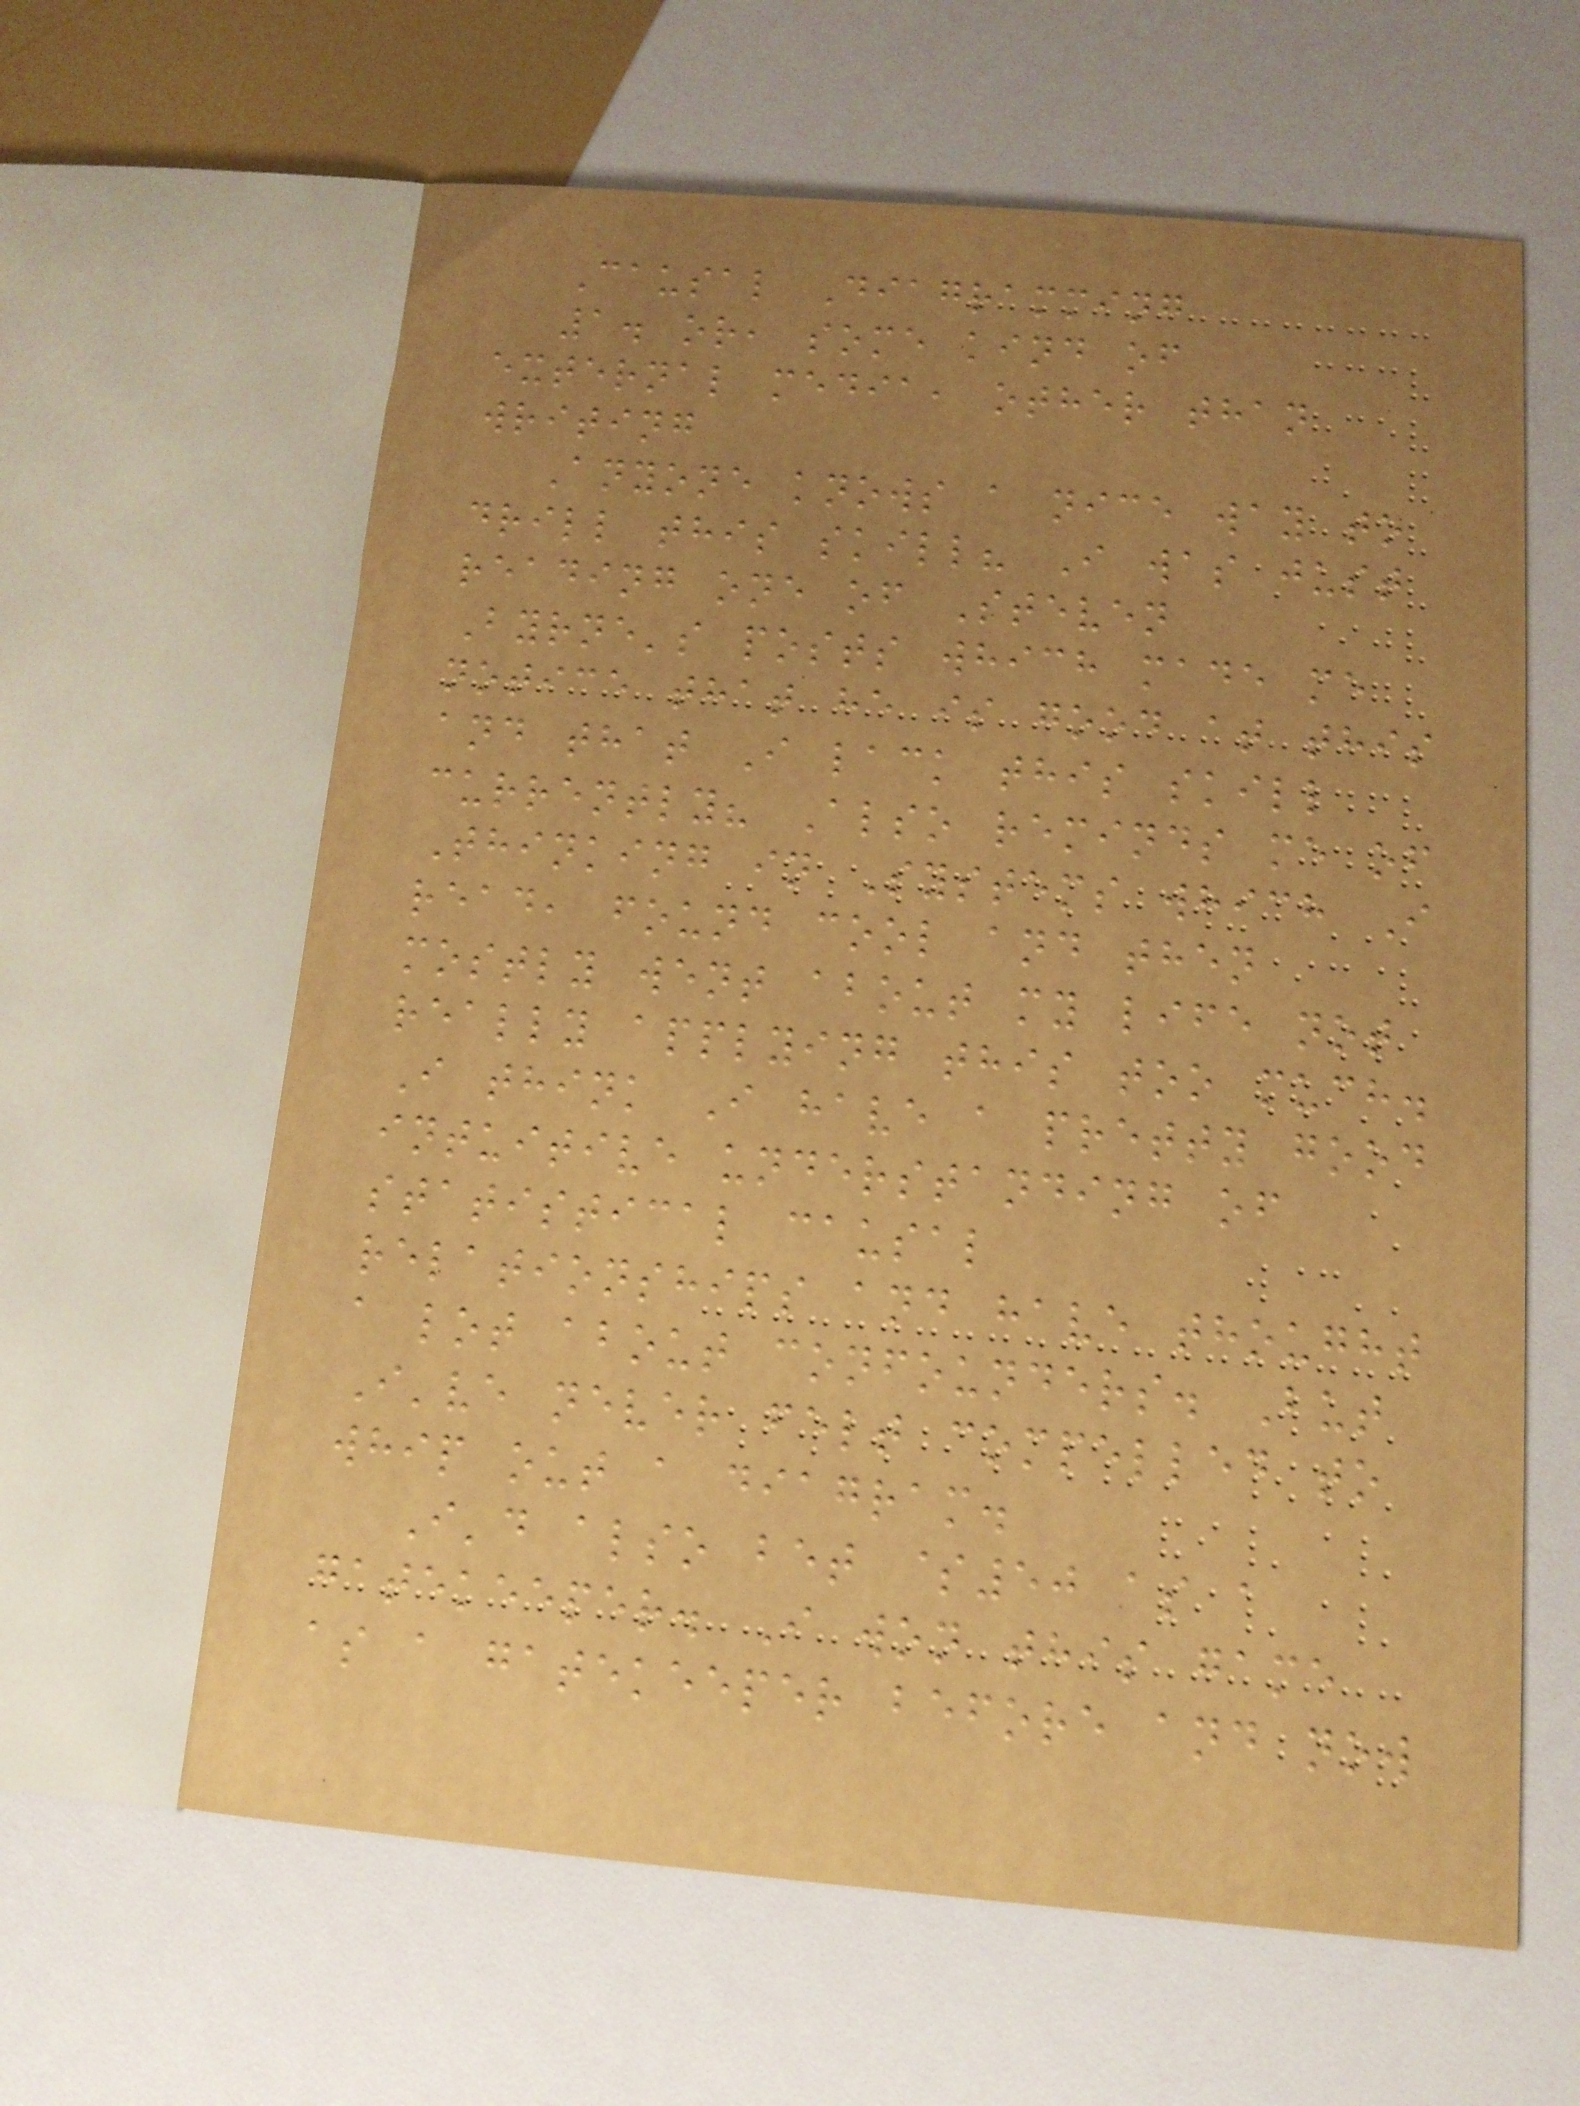Causal Diagramming
1. or, some kind of
external media, other than
writing
Anyone knows a nice way to
drill this skill? I was just
reading one of Steven
Byrne's posts which made me
notice that he is good at this
and that I lack this skill
currently? Also reminds me of
Thinking in Systems which I
read, found cool and then
mostly went about my life not
really applying this too much.
I think I have a pretty good
intuitive understanding of
statistical causal
relationships and have thought
a lot about confounders. But
I've never felt compelled to
whip out a diagram.
I'd also bet $50 as a
gatekeeper. I won this game
as a gatekeeper before and now
